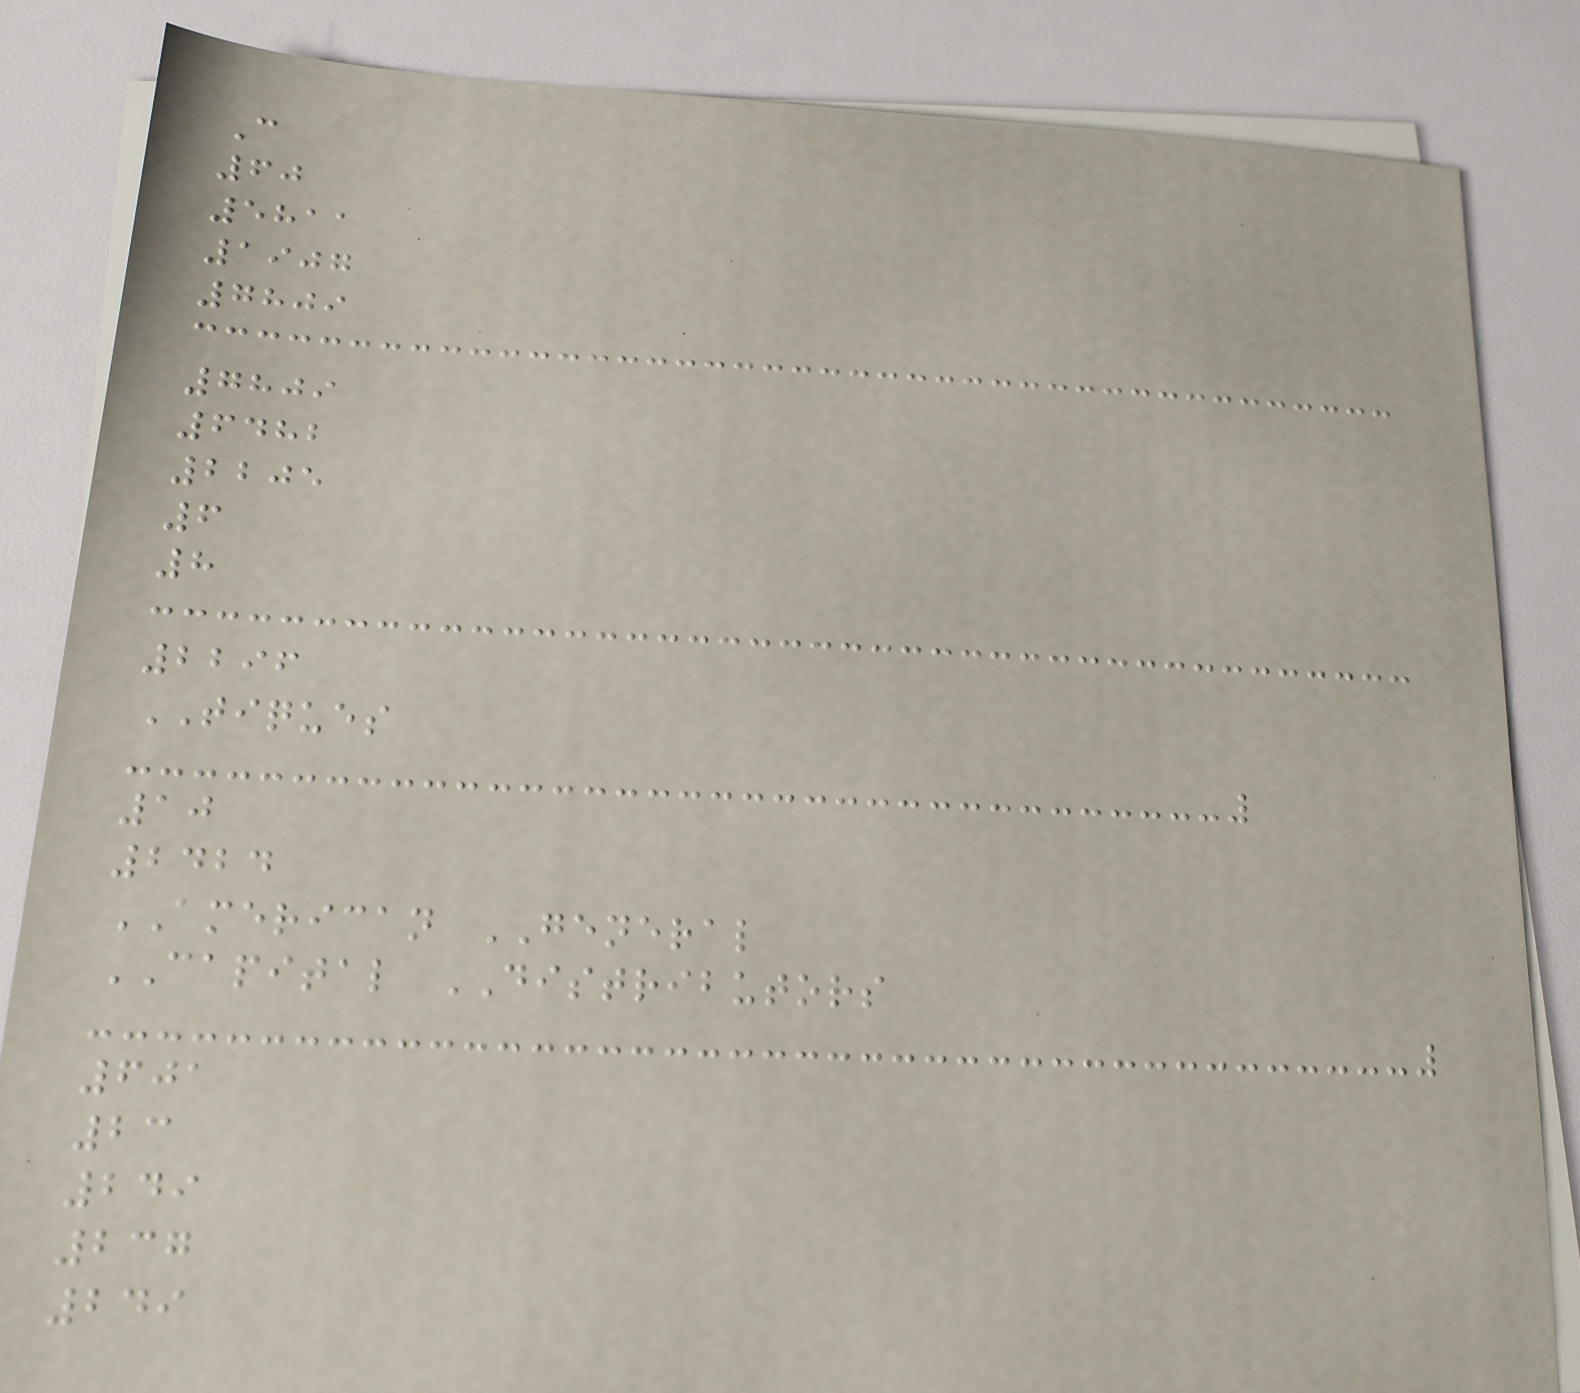C
60
5811
1907
7809
7809
6482
2205
6
8
2296
TIQUES
10
2424
AMERICAN GENERAL
CAPITAL DISTRIBUTORS
601
23
249
237
249
